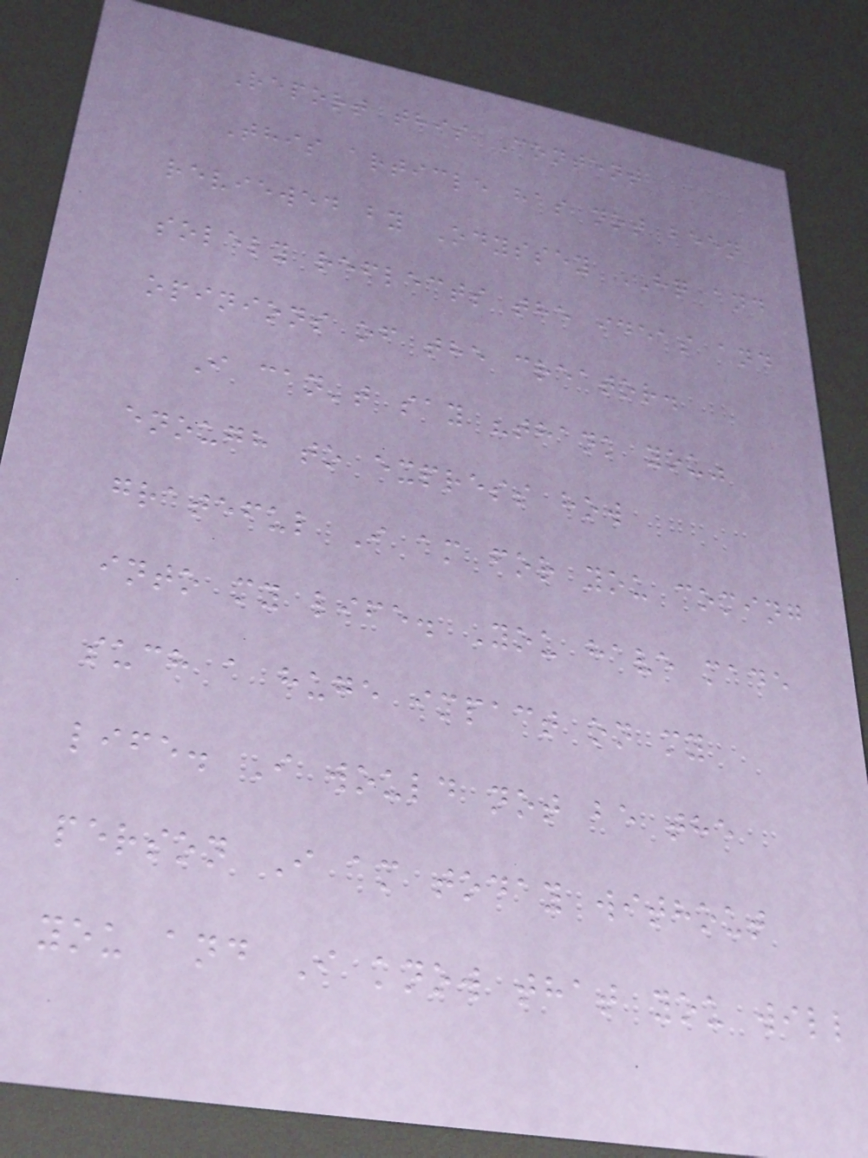Report this Content
This article has not been
reviewed by Odyssey HQ and
solely reflects the ideas and
opinions of the creator.
I can't say "thank you"
enough to express how
grateful I am for you coming
into my life. You have made
such a huge impact on my
life. I would not be the
person I am today without
you and I know that you will
